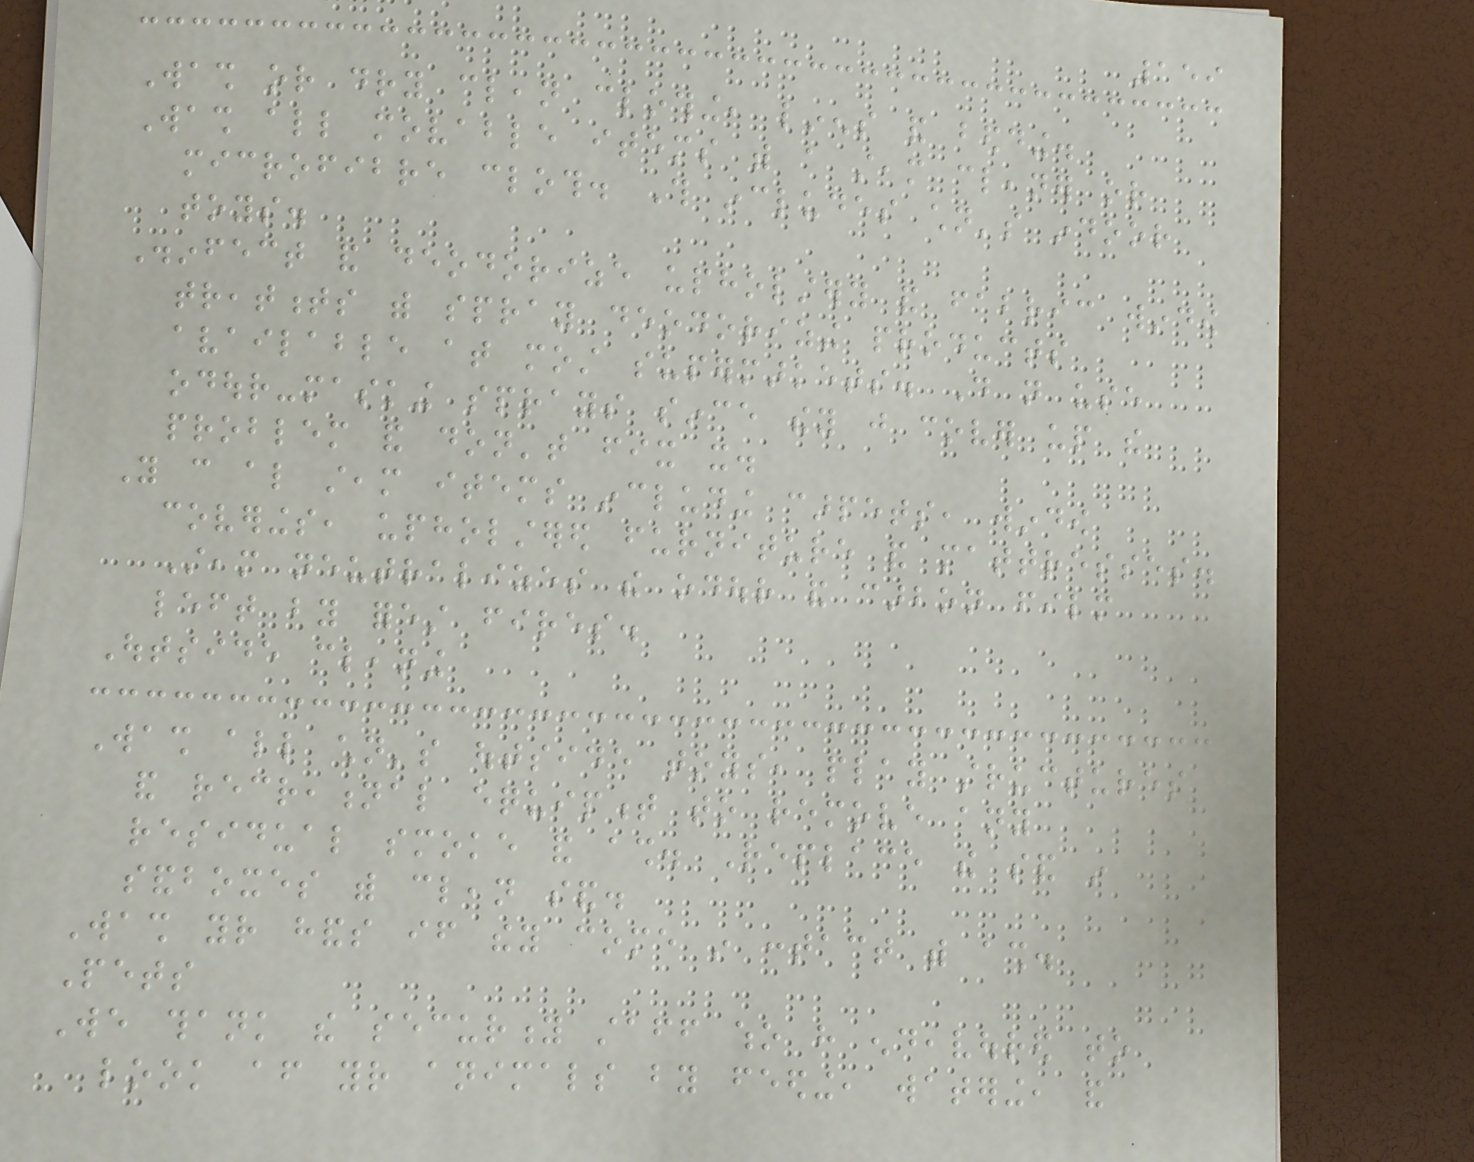159
Wash or dry clean clothing, linens and bedding.
Wash all movable items with a steam cleaner or
microfibre cloth. This includes children's indoor
toys.
Disinfect and deodorize upholstery and fabric window
treatments with spray deodorizing products
available at most supermarkets. Do not use
odour-masking sprays since they just cover up the
problem and don't fix it.
You can also steam items including carpets, window
coverings, upholstered furniture and mattresses.
Steam neutralizes the odour and carbon film
left by forest fires.
Outside cleaning
Wash all children's outside toys, play structures
and recreational equipment to remove any
residual smoke and ash. Replace the sand in
sandboxes with clean sand.
Wash your hands if they come in contact with ash.
Pets
We thank the security staff who have endeavoured to
look after your animals by feeding, watering, and
